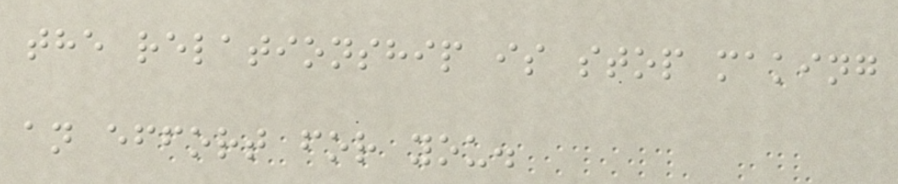the relationship is stop making
an effort for you.
